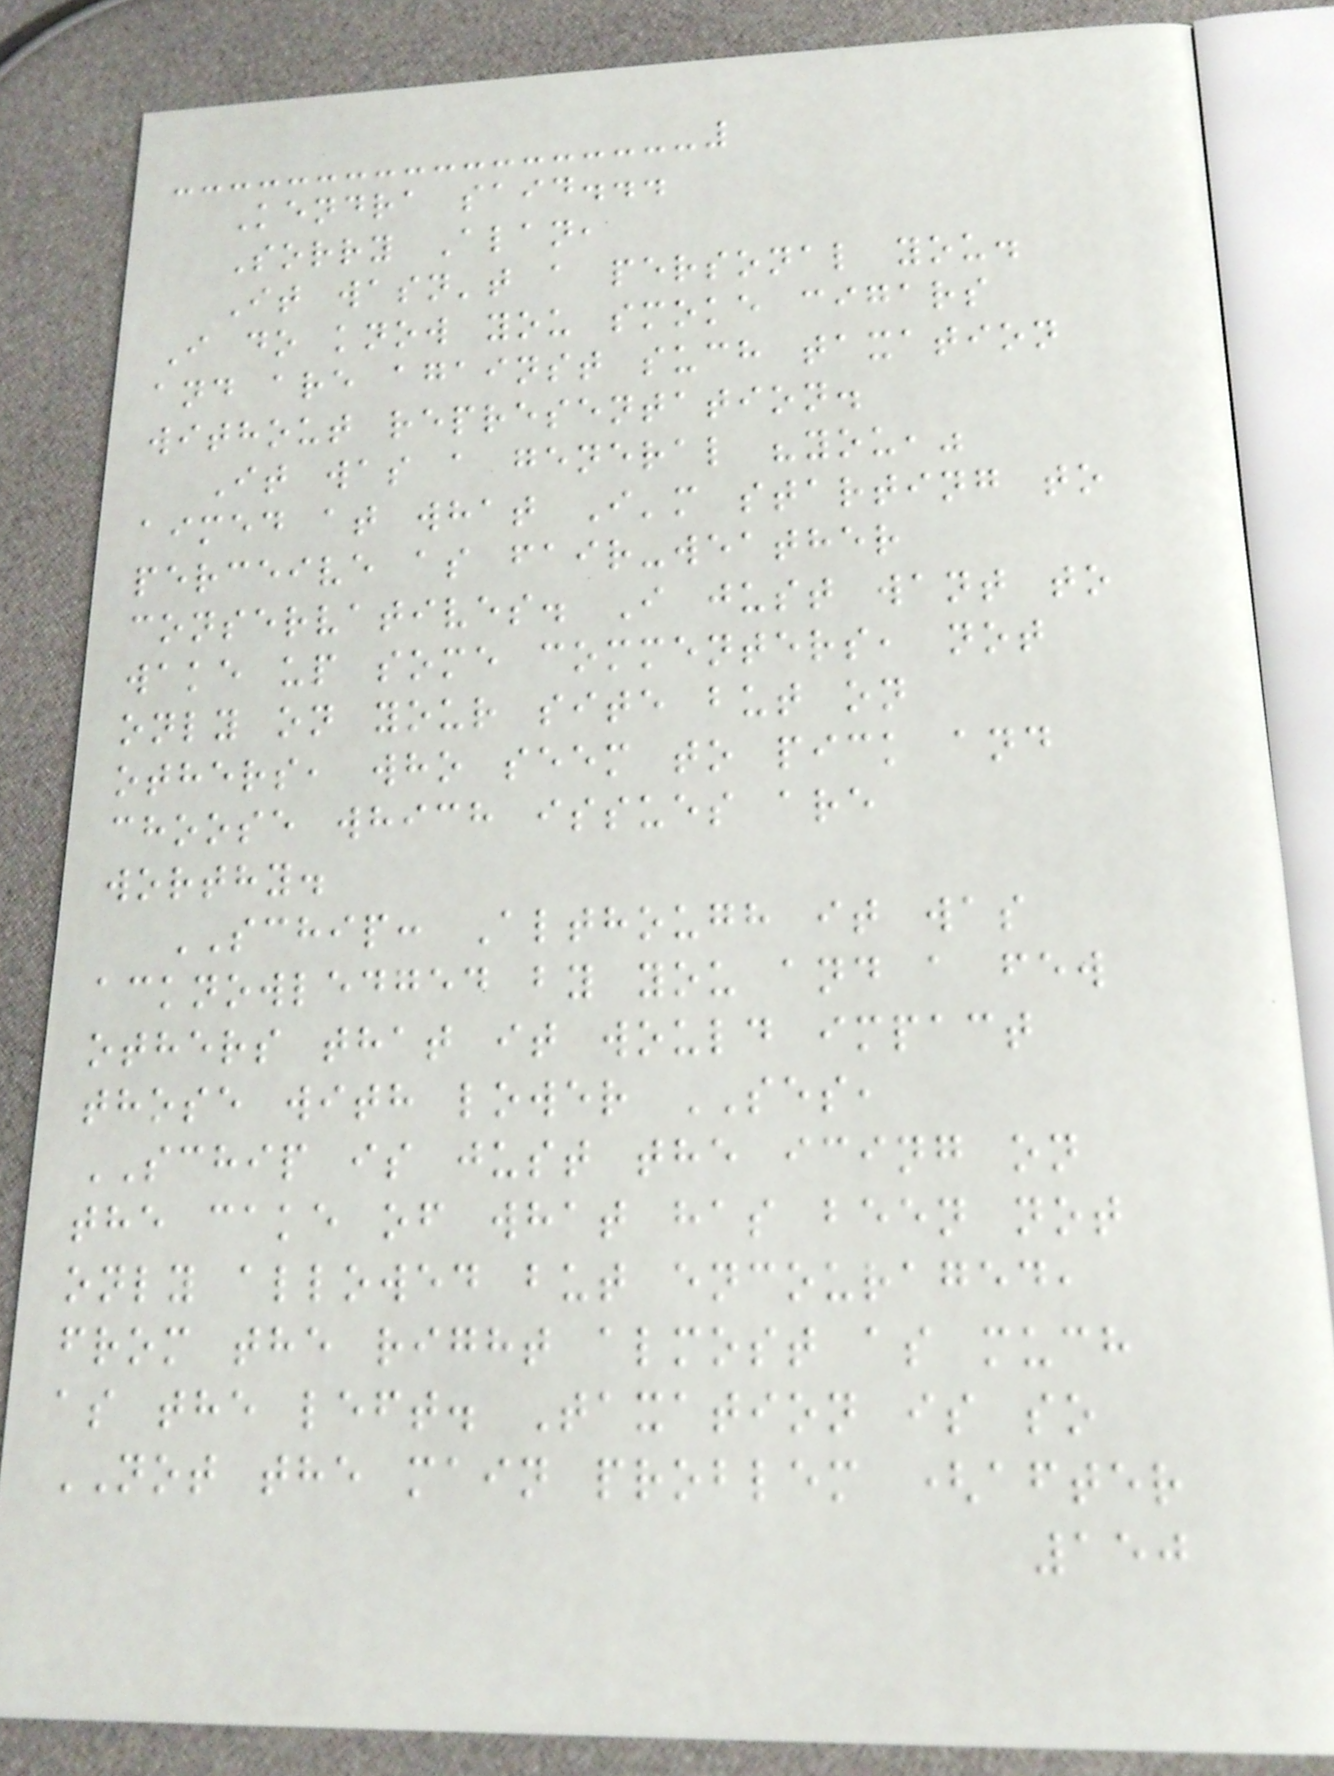Kendra said...
Sorry Alan,
It wasn't a personal you.
I do know you smoke cigars
and are against such taxation
without representation.
It was a general "you,"
aimed at what I'm starting to
perceive as fair-weather
conservatives. I just want to
wake up some commenters, not
only on your site but on
others, who seem to pick and
choose which issues are
worthy.
SCHIP: Although it was
acknowledged by you and a few
others that it would impact
those with lower SES,
SCHIP is just the icing on
the cake of what has been not
only allowed but encouraged,
from the right almost as much
as the left. Taxation is so
NOT the main problem (after
150
